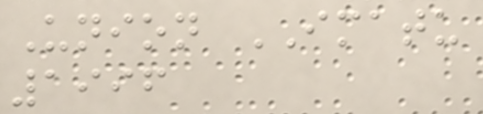Union IMATU
1996
